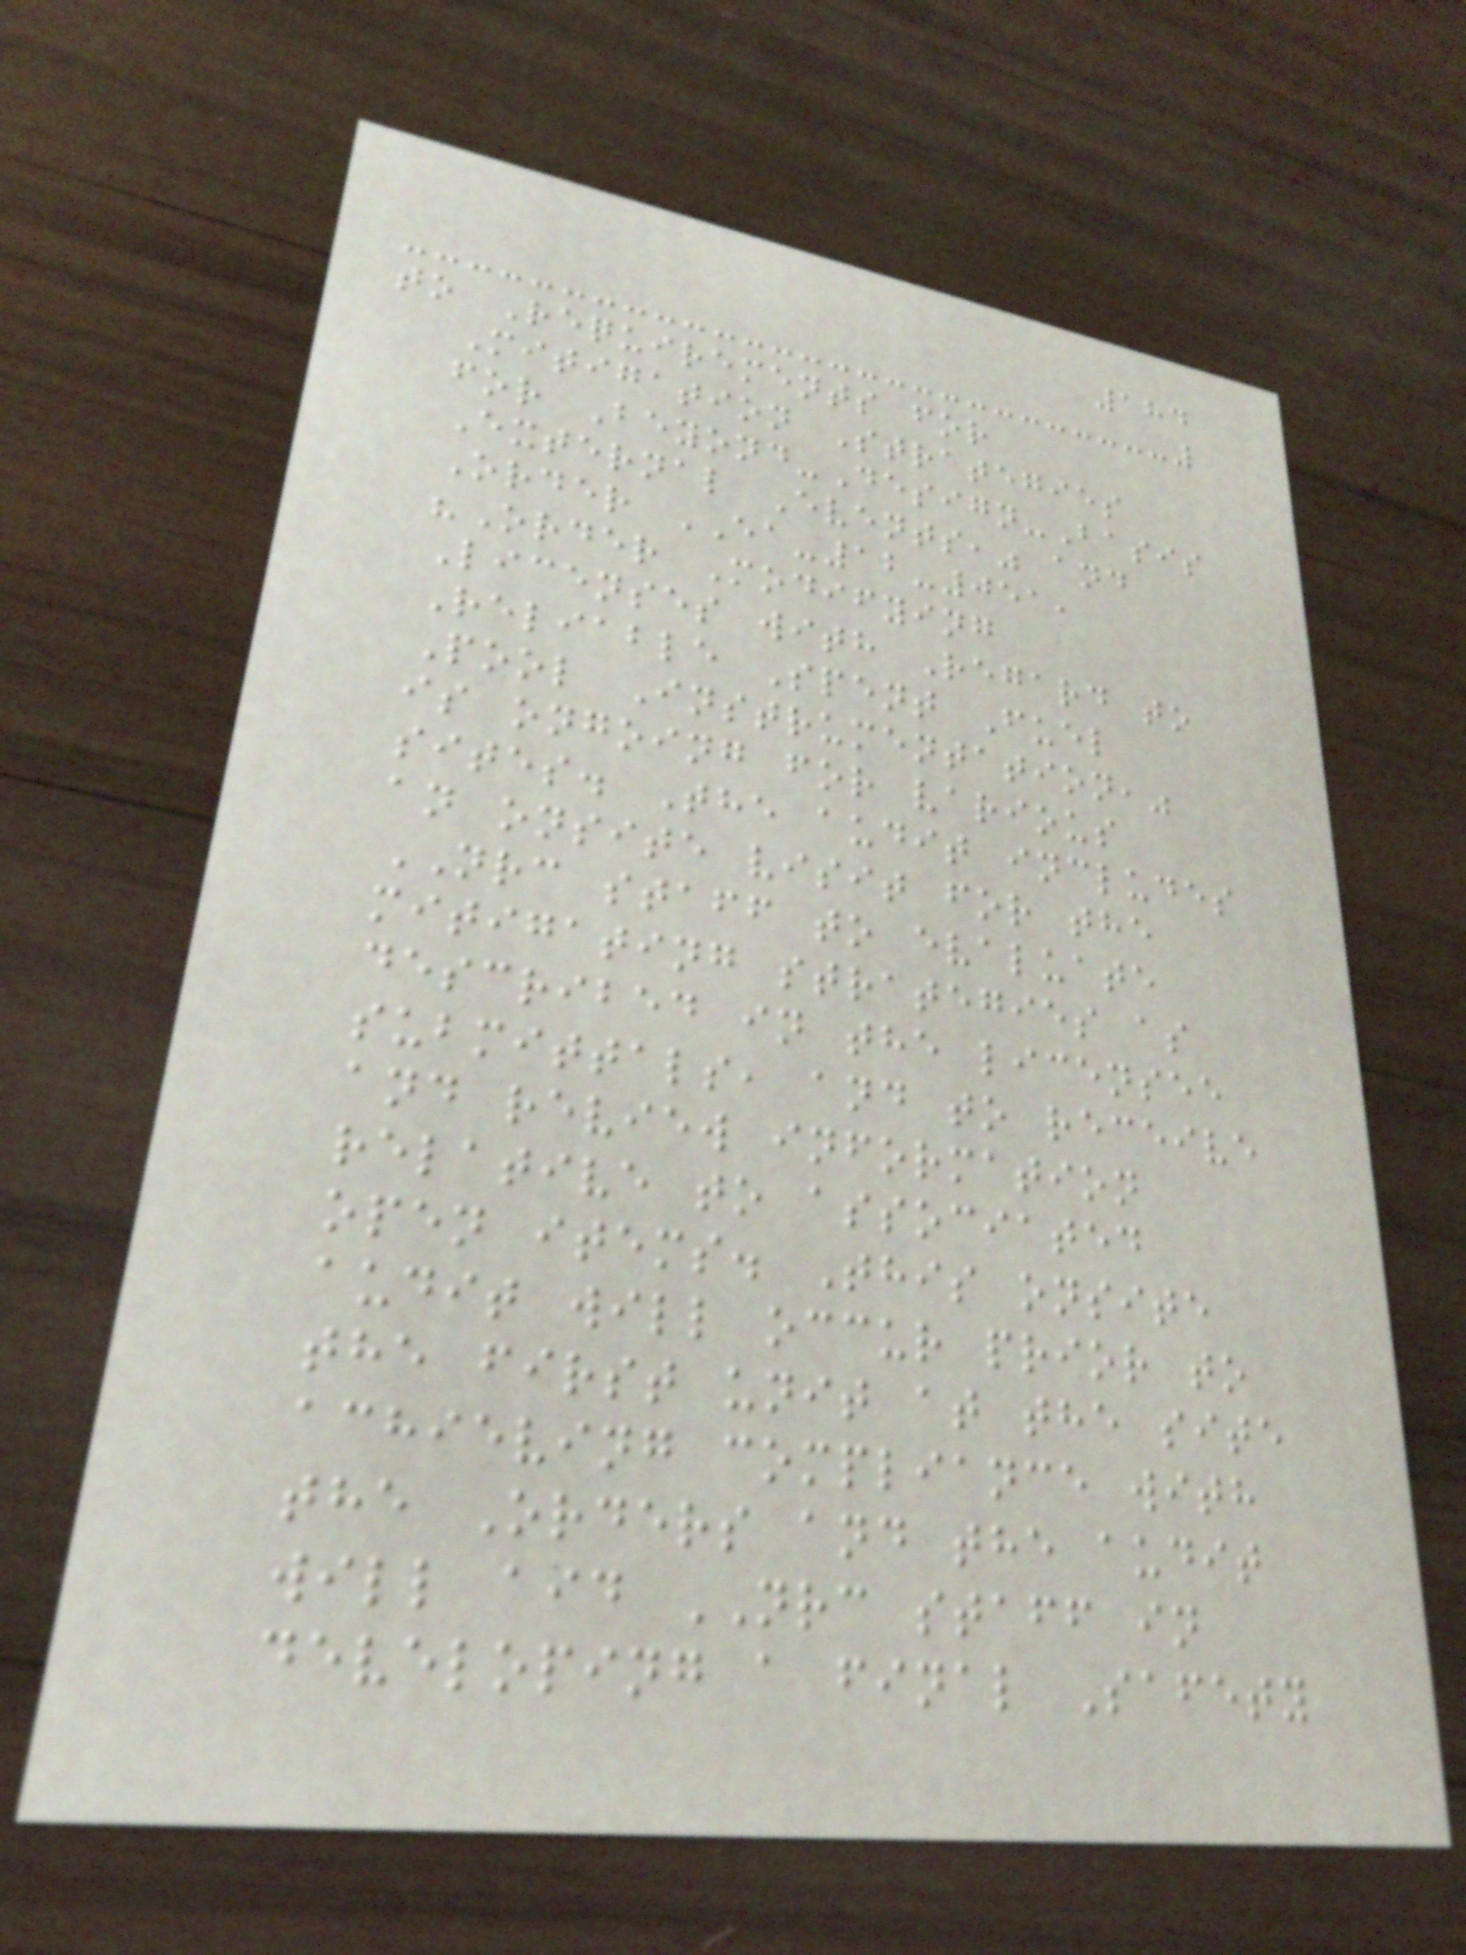184
to Requirements for
Mitigation Strategies
for Beyond-Design-Basis
External Events," and
Order EA-12-051,
"Order Modifying
Licenses with Regard to
Reliable Spent Fuel
Pool Instrumentation,"
is ongoing for various
sites. The audit includes
an onsite visit for the
NRC staff to evaluate
mitigating strategies as
described in the licensee
submittals, and to receive
and review information
relative to associated
open items. This onsite
audit will occur prior to
the first unit at the site
achieving compliance with
the Orders and the audit
will aid NRC staff in
developing a final Safety
